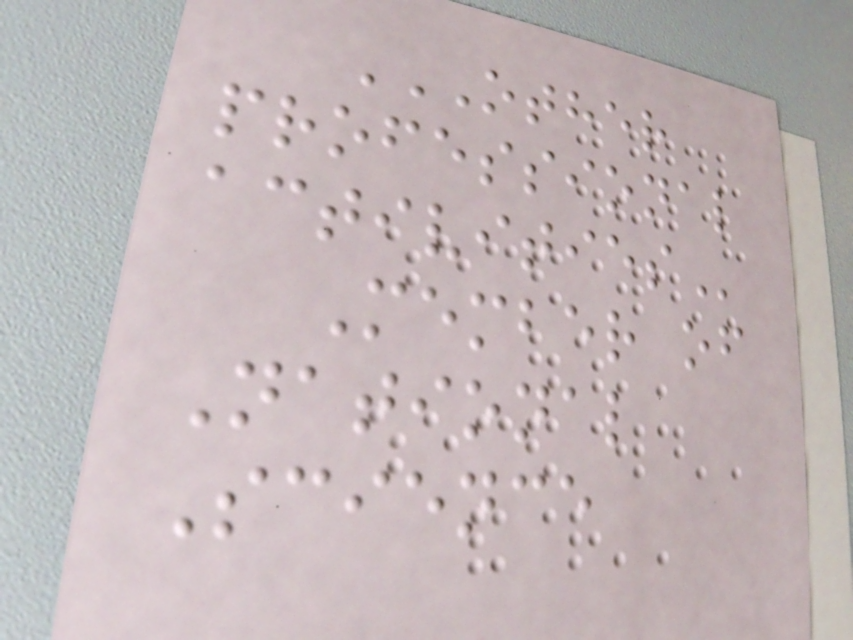OTHER
PROFESSIONAL
ACTIVITIES
Member of
National
Science
